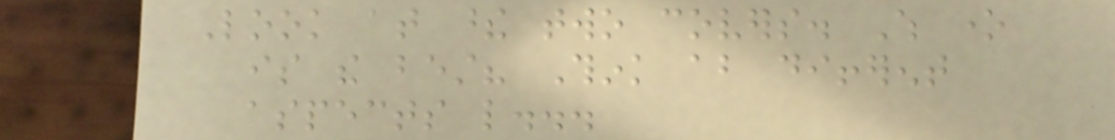Look at these two covers. Which one
is the best? Think about different
aspects like...
